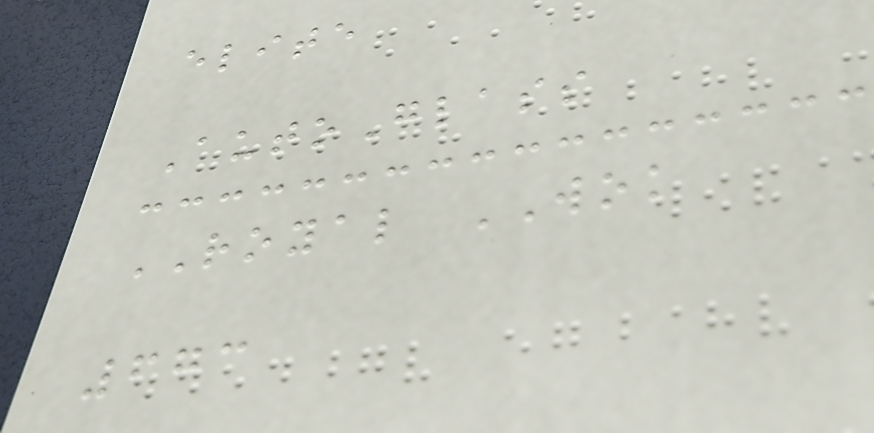elite
AutoGlass
ROYAL WOK
673
